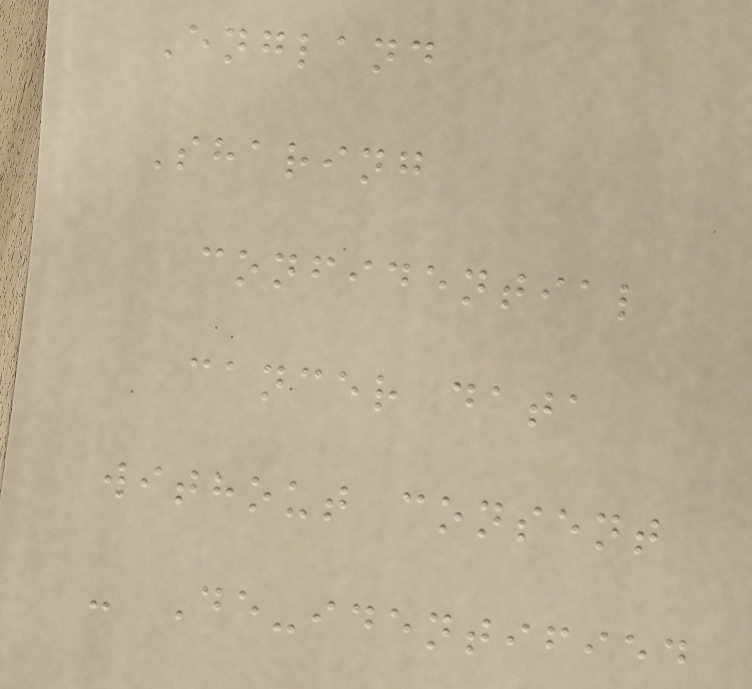England
Sharing
confidential
cancer data
without consent
- De-identified
